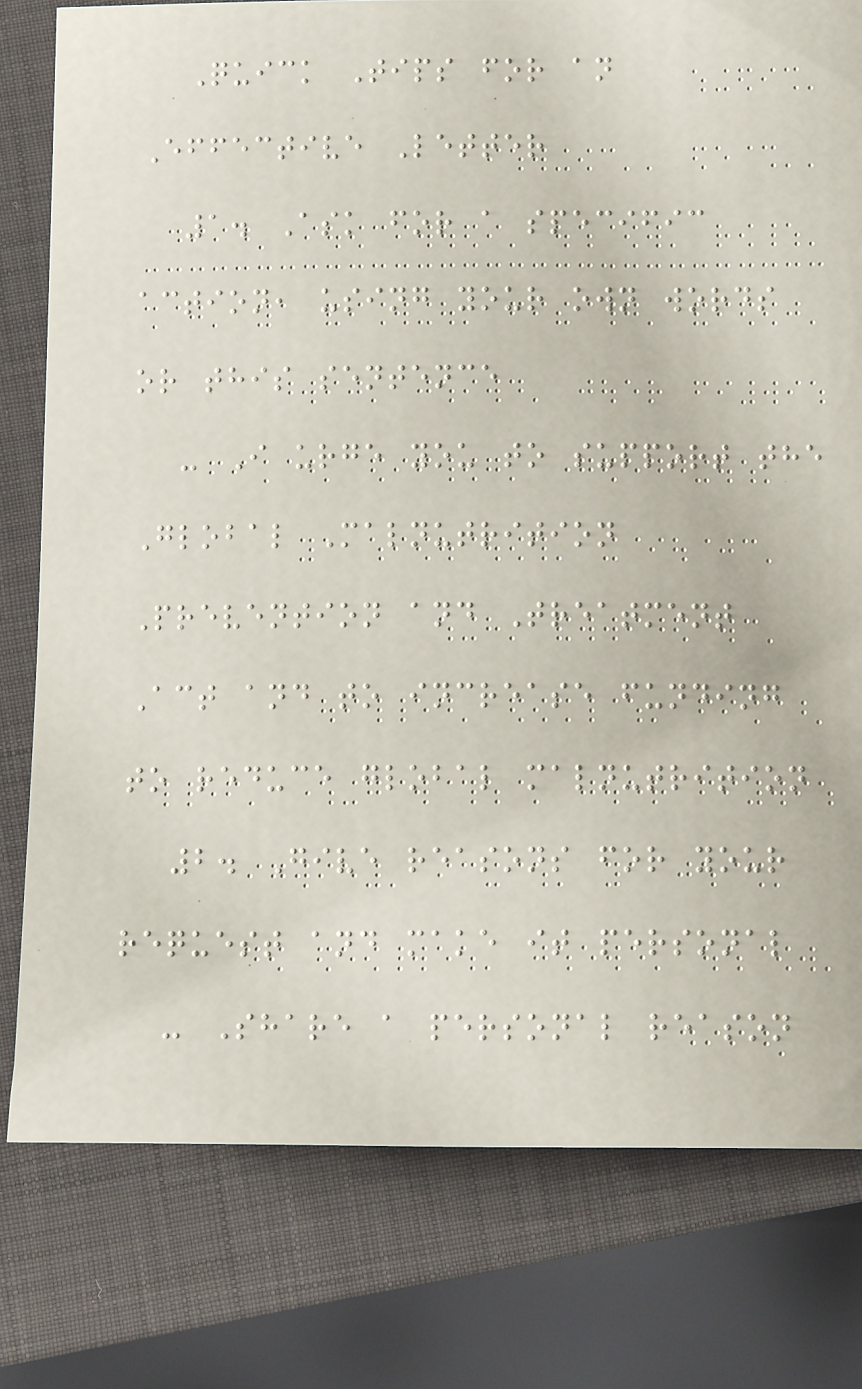Quick Tips for an
Effective Letter
1. Ask for a specific
action, using your own words
or this sentence
- I urge you to support the
Global Malnutrition
Prevention and Treatment
Act and to increase funding
to reduce global malnutrition
2. Give reasons for your
request and make it personal
- Share a personal reason
